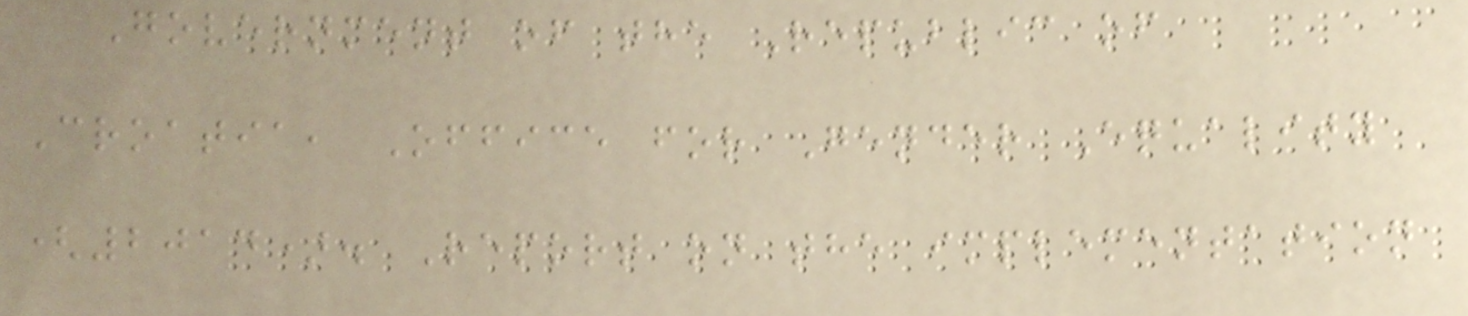Government of the Republic of
Croatia, Office for Gender Equality
(2014). Report on the implementation
